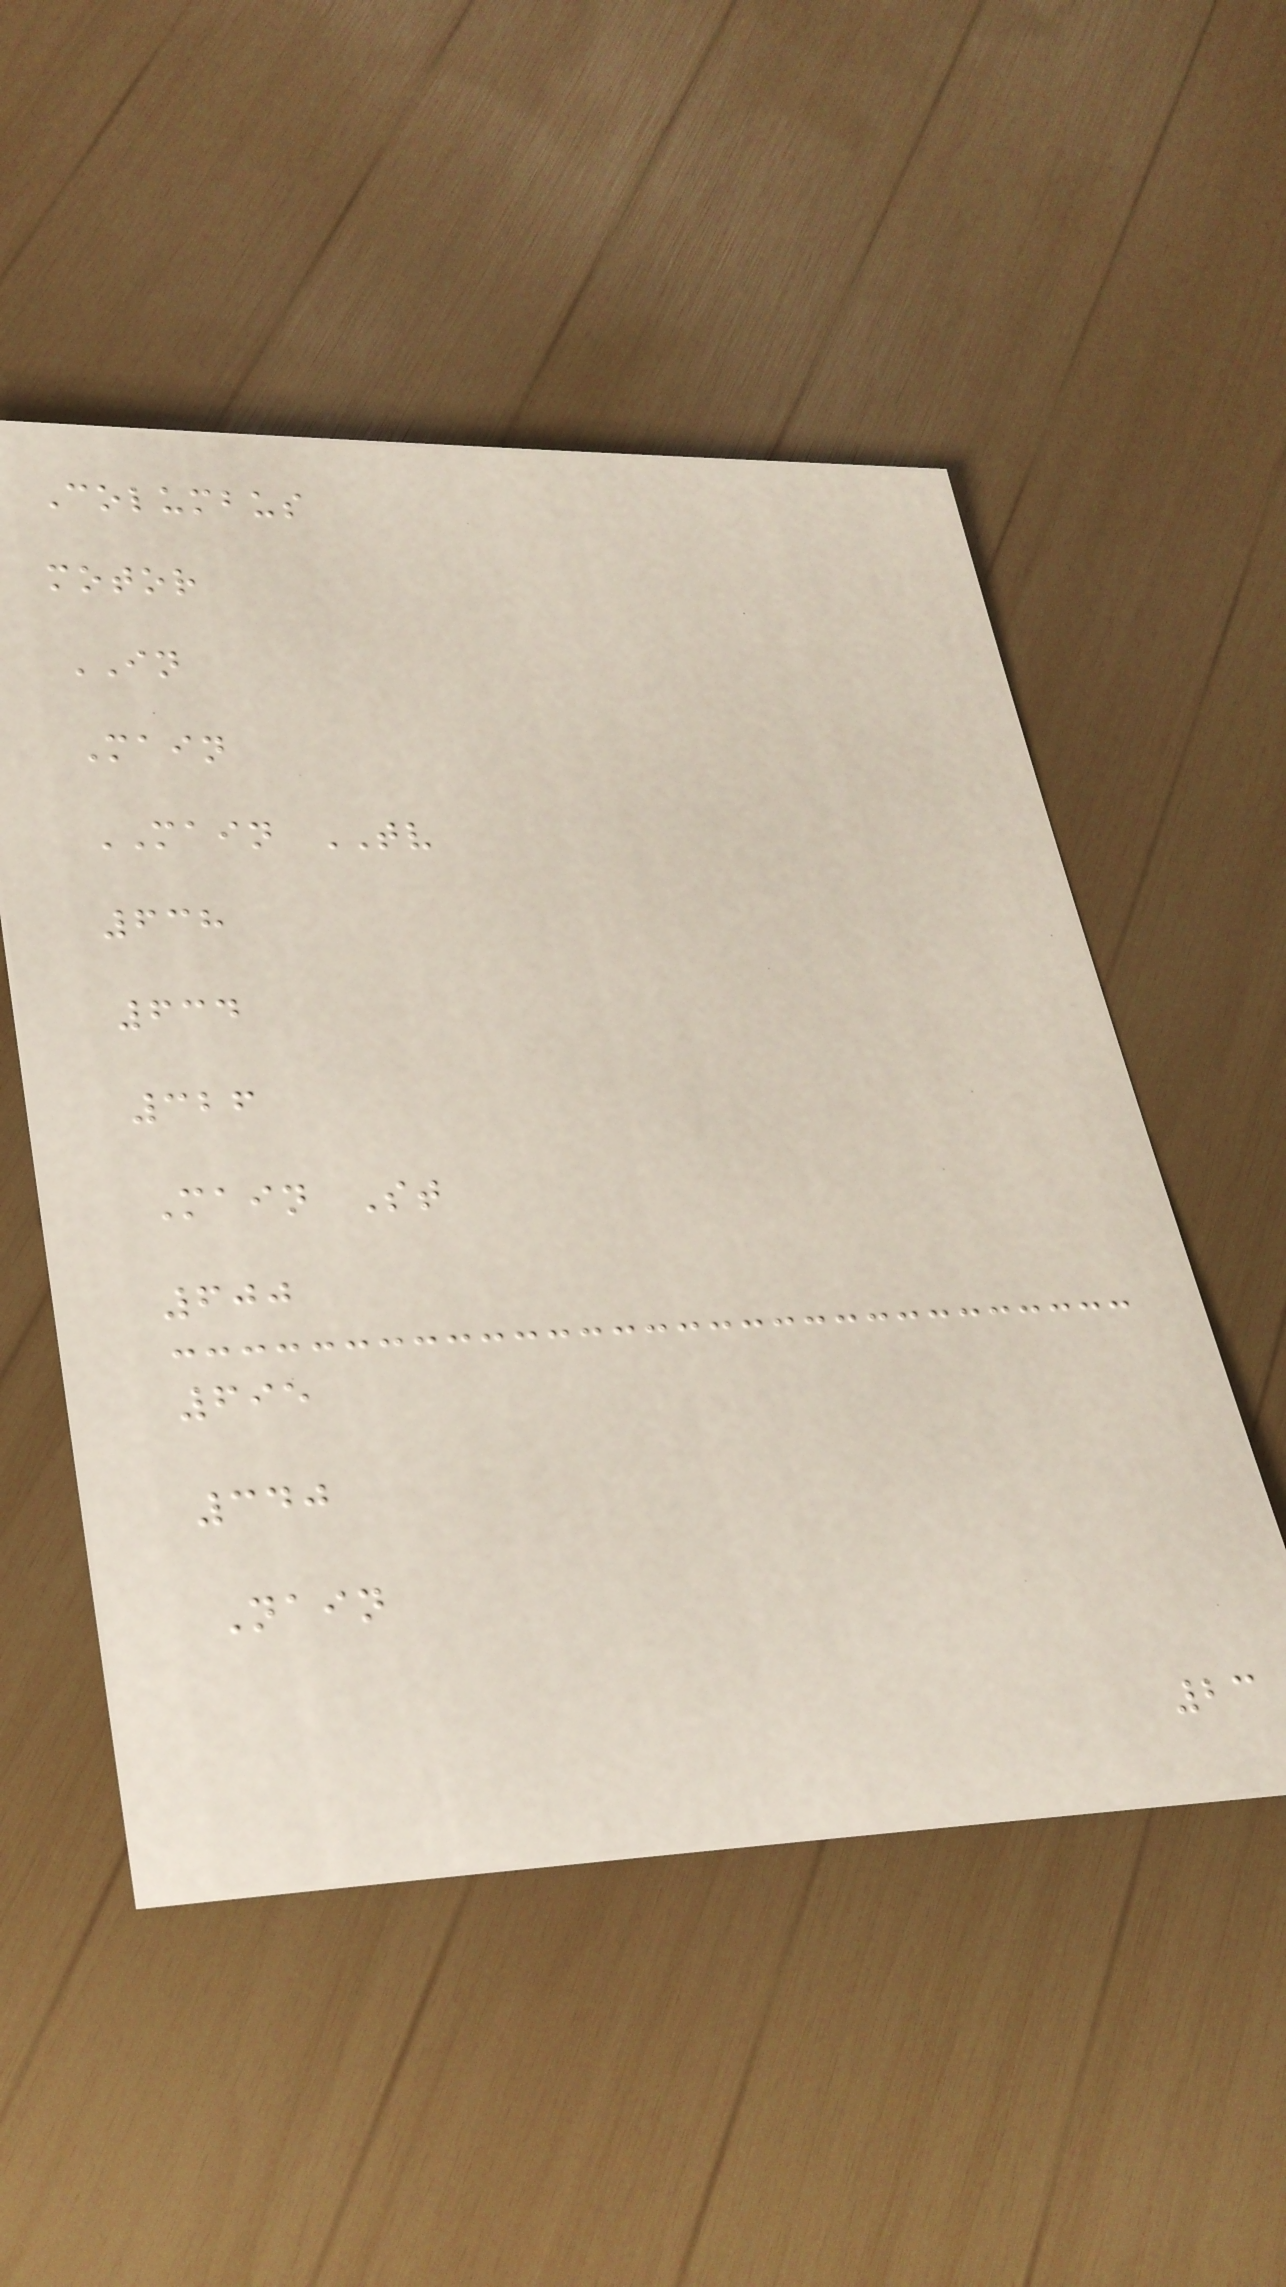Columbus
motor
IN
Main
MAIN TV
638
634
326
Main St
600
695
340
Nain
23
